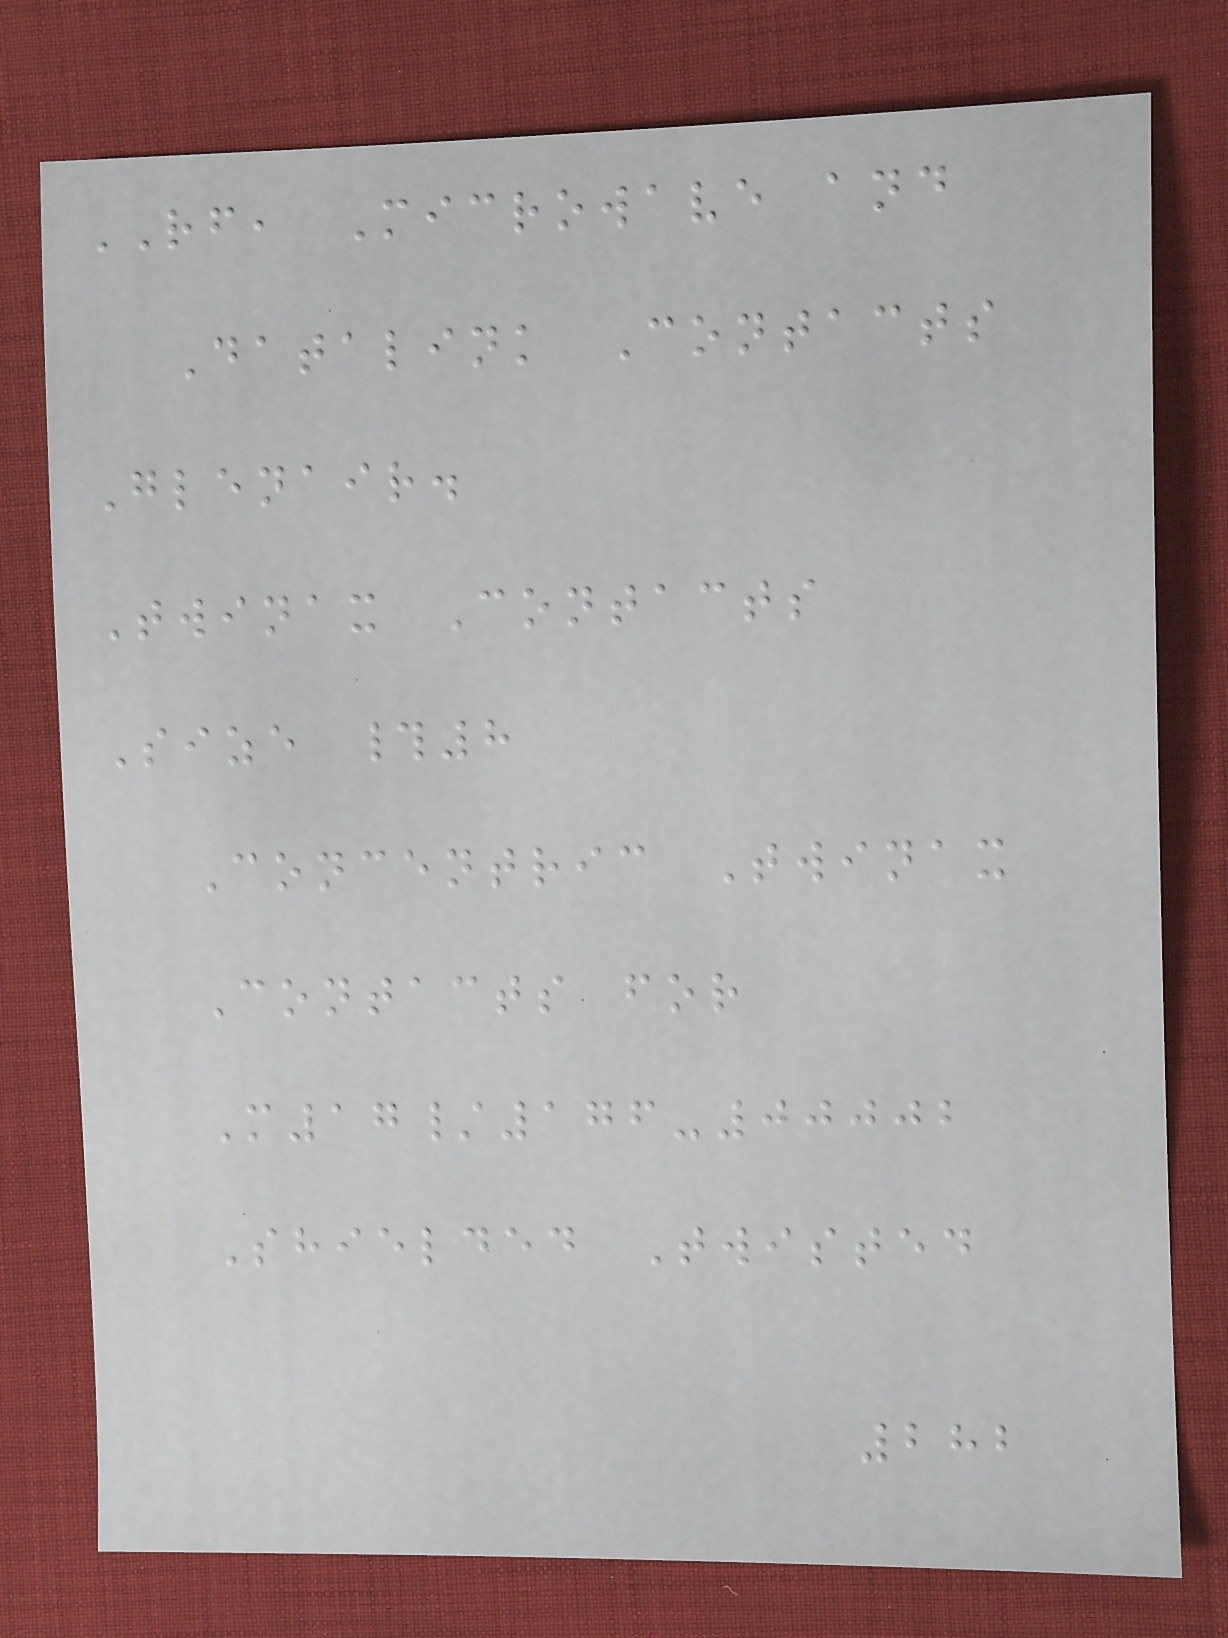RF, Microwave and
Datalink Contacts
Glenair.
Twinax Contacts
Size #8
Concentric Twinax
Contacts for
M17/176-00002
Shielded Twisted
282
